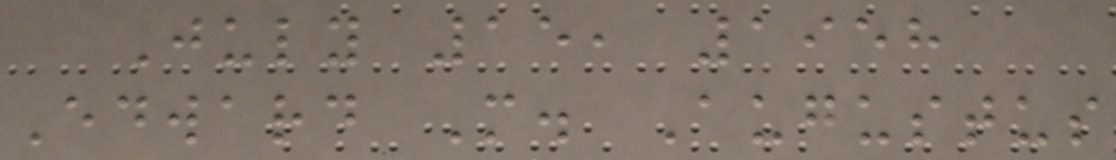July 15, 1958
Edward M. Augustus
